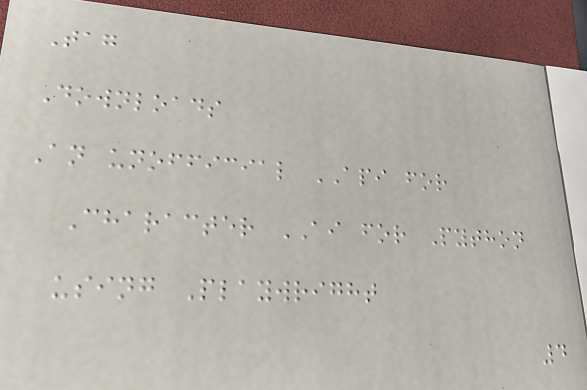Tag
Downloads
An unofficial API for
Character AI for Python
using Playwright
4
